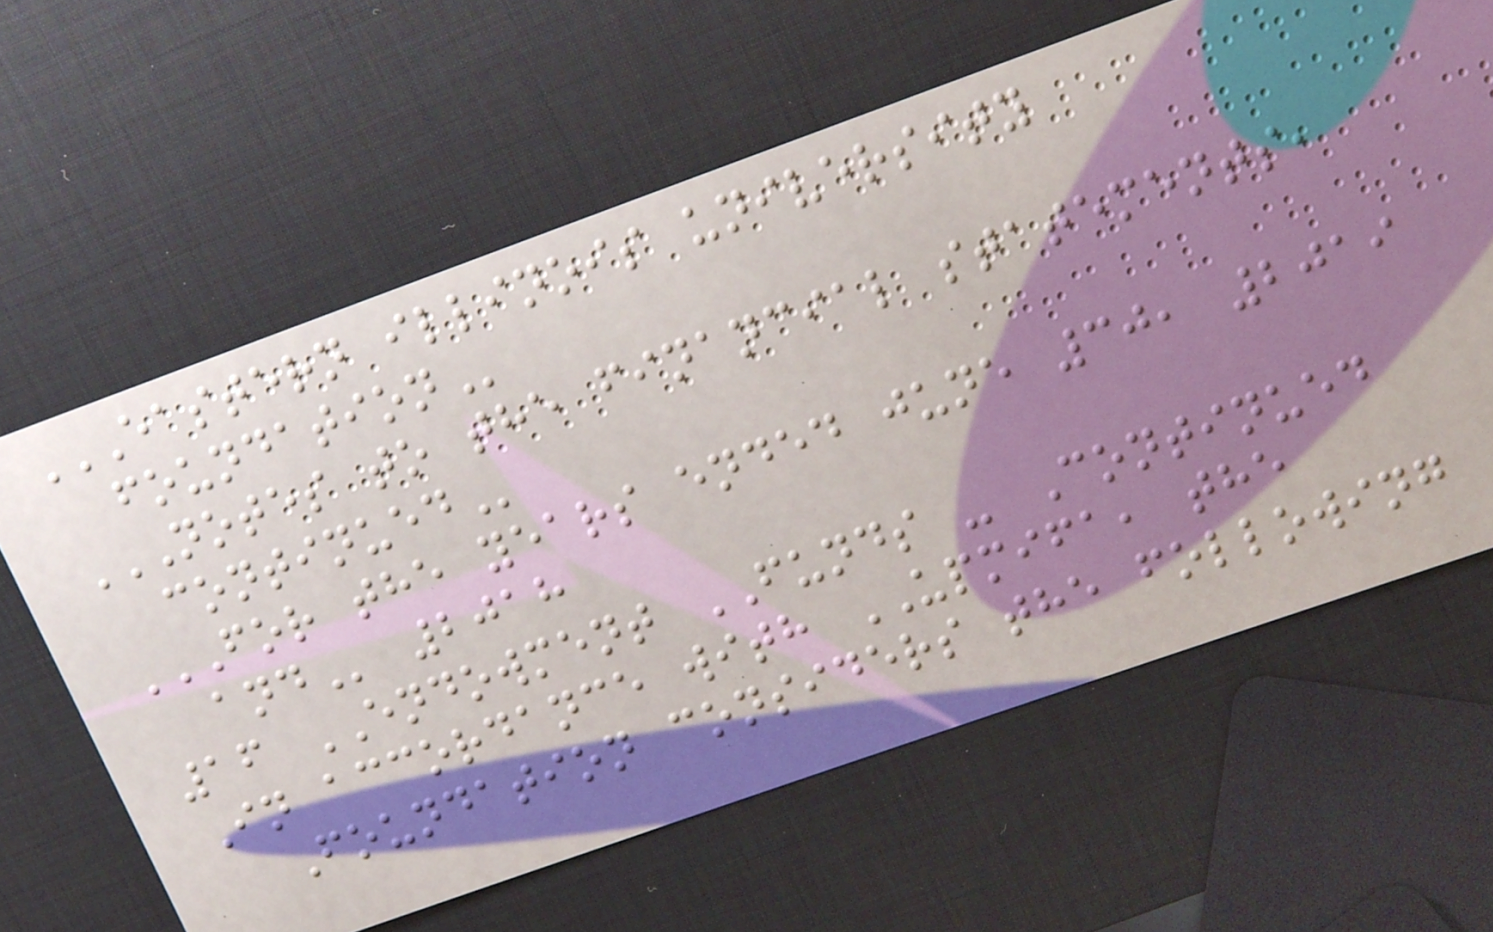EASTERN ILLINOIS UNIVERSITY
FOUNDATION
NOTES TO THE FINANCIAL STATEMENTS,
CONTINUED
FOR THE YEARS ENDED JUNE 30, 2019
AND 2018
16 ENDOWMENT FUNDS - Continued
In accordance with UPMIFA, the
Foundation considers the following
